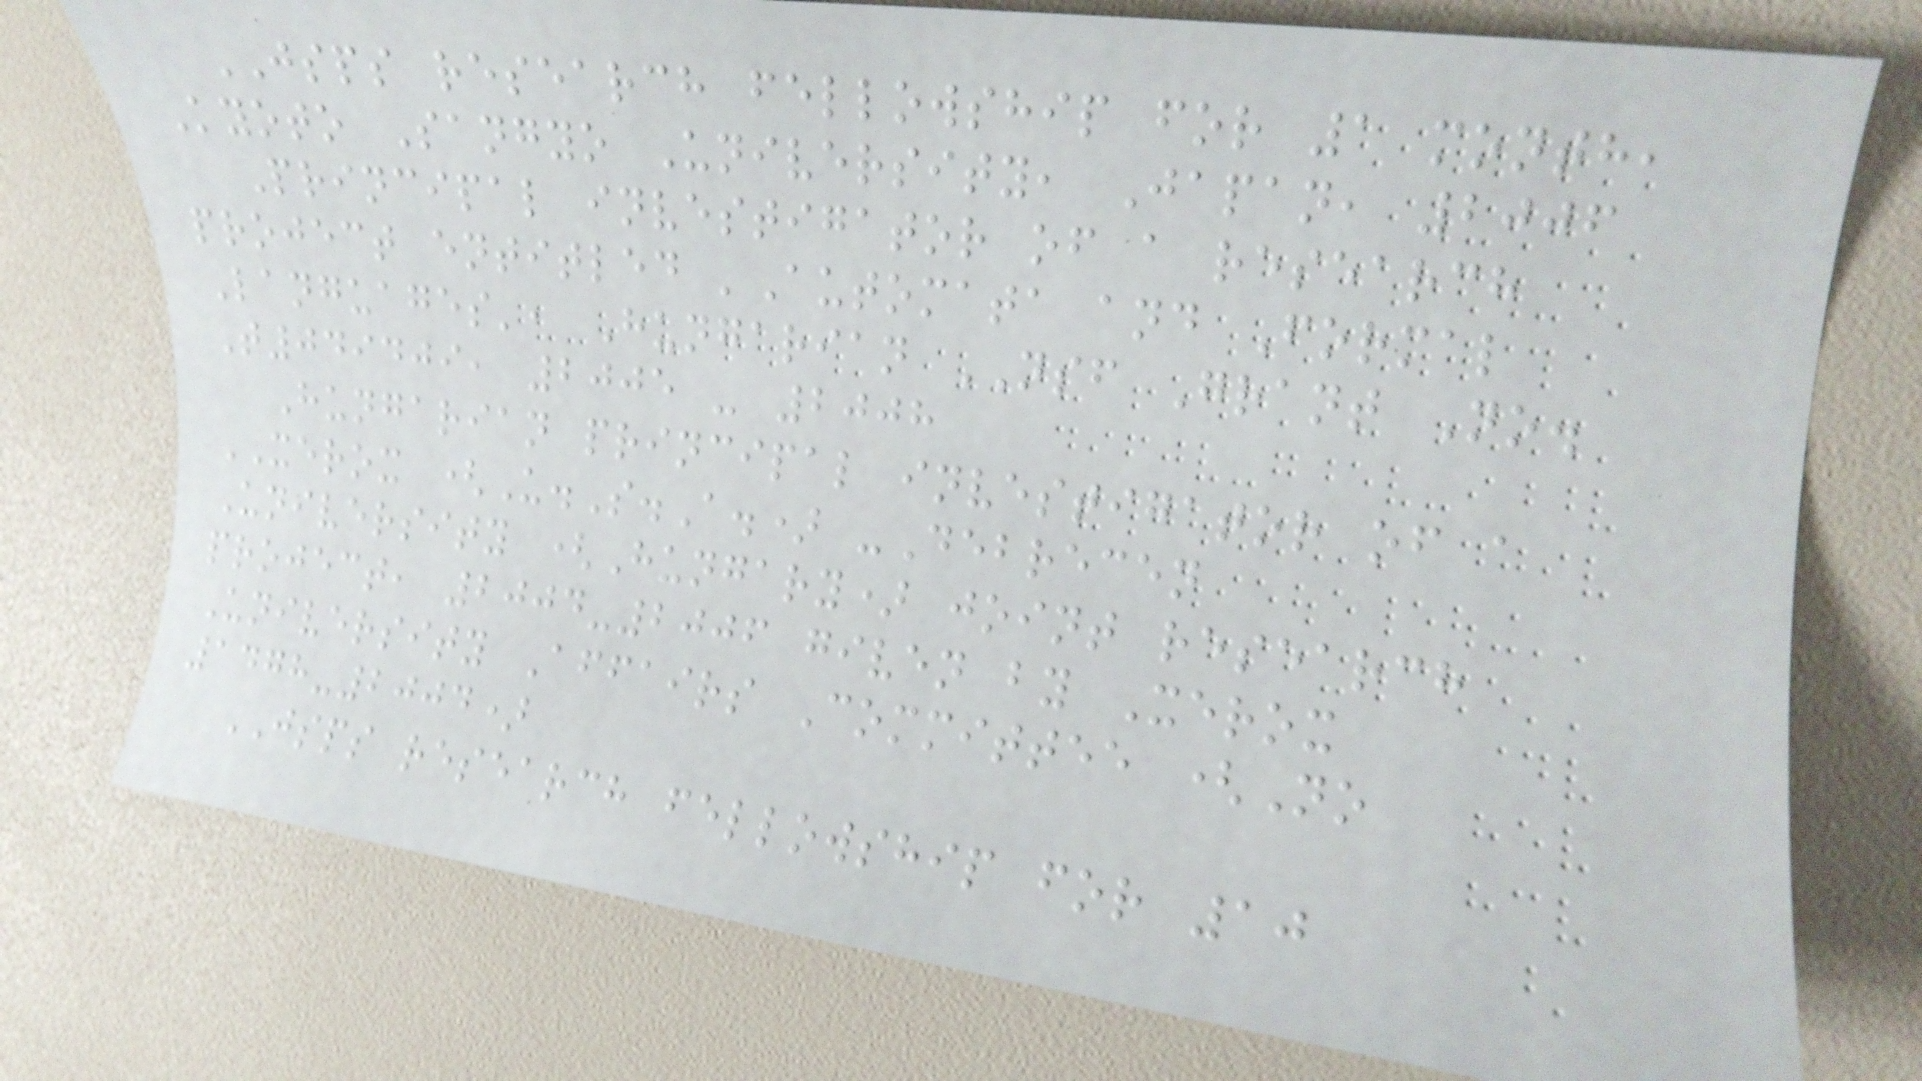JSPS research fellowship for 1 month,
Kyoto Sangyo University, Japan, 2006
Principal investigator of a research
project entitled 'Automata and Formal
Languages', Hungarian NSF Grant No.
T049409, 2005 - 2008
Hungarian principal investigator of a
XEROX (U.S.A.) -Debrecen
University (Hungary) joint research
project, 2004-2006 given by Xerox
University Affairs Committee (No
1478-2004)
JSPS research fellowship for 10
